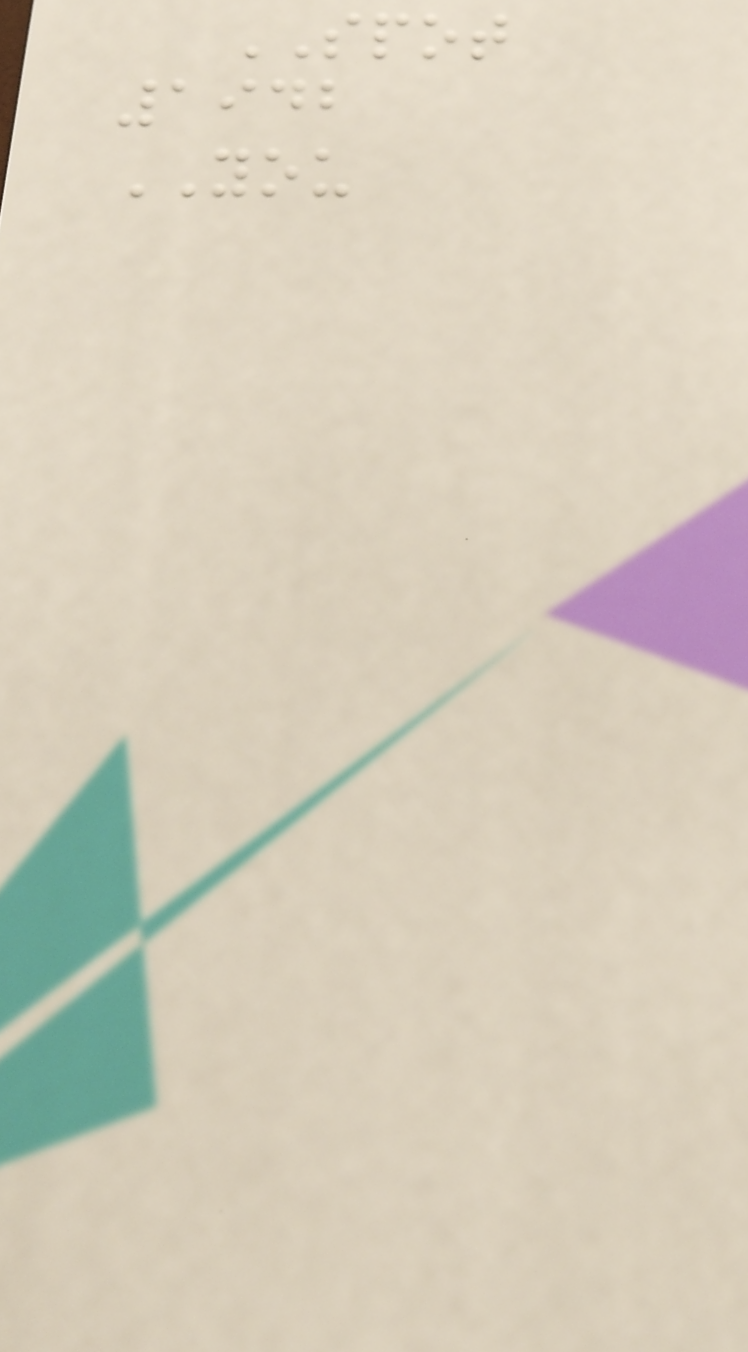SPOT
1942
YOU
